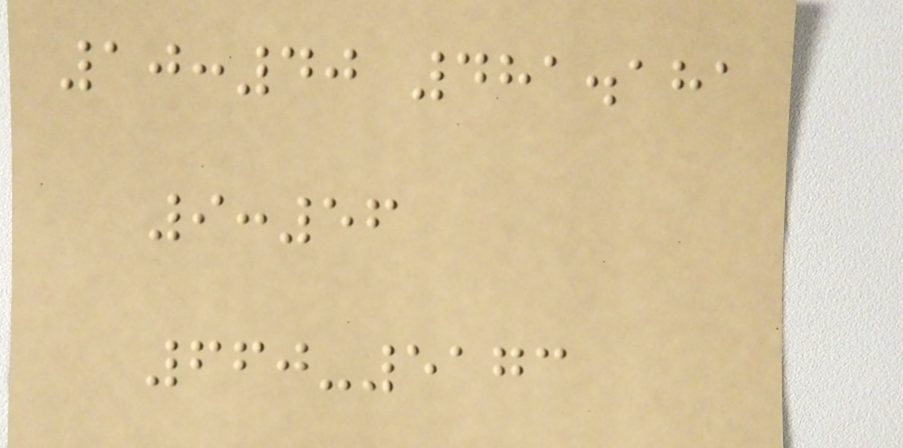10:40 481.181
9:56
660-5173
